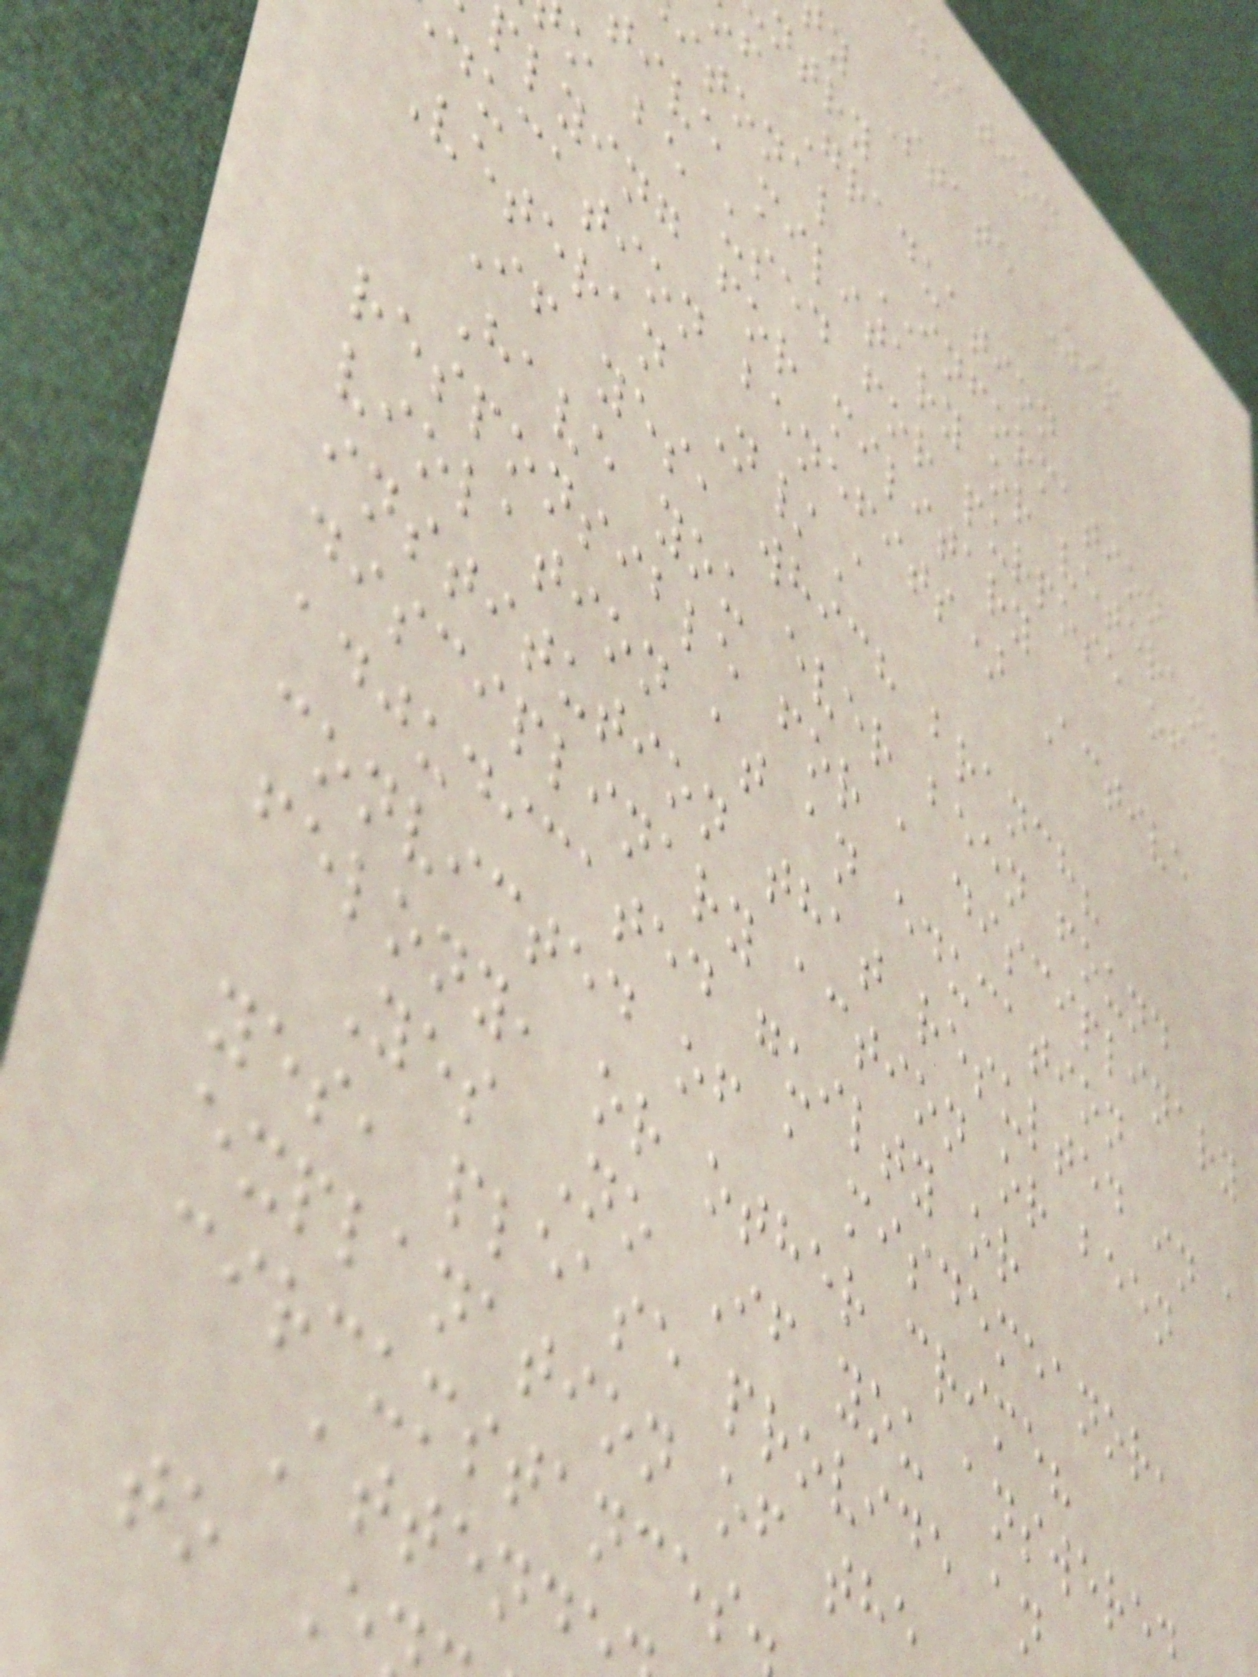duation
y State Zip
ntry
f Graduation
itonal INFORMATION
ive military or veteran?
o be used for purpose of
plying for military
ducation benefits) Active
Veteran N/A
If yes, which branch?
Have you ever been found
responsible for a disciplinary
violation at an education
institution that resulted in a
disciplinary action or been
adjudicated guilty or
convicted of a misdemeanor,
felony, or other crime?
Yes No If you answere
yes, please provide an
explanation of the
circumstances
Attend
